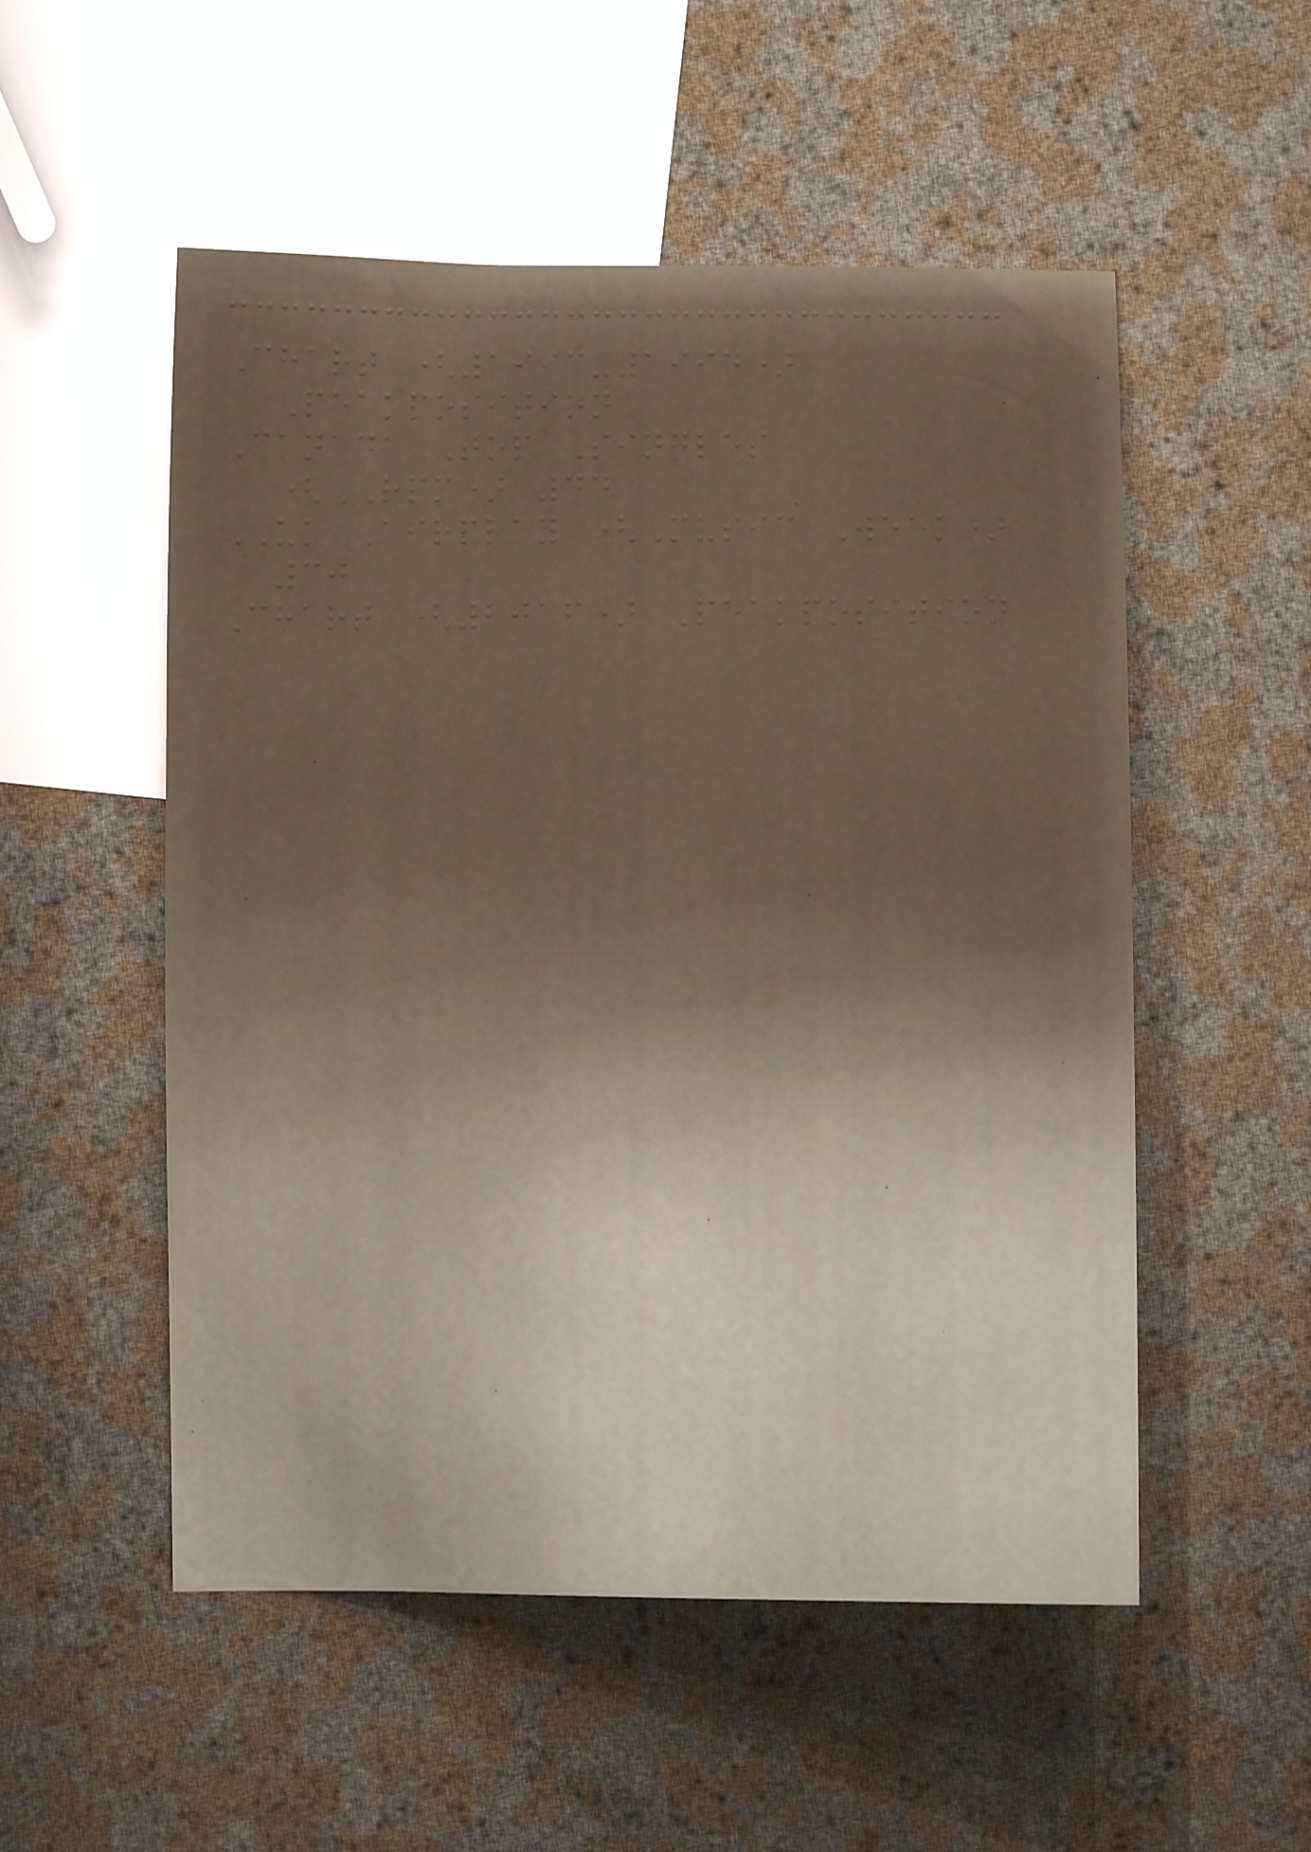Chart (1993-1994)
Peakposition
Canada Top Singles
(RPM) 44
UK Airplay (Music Week)
30
Chart (2016) Peakposition
